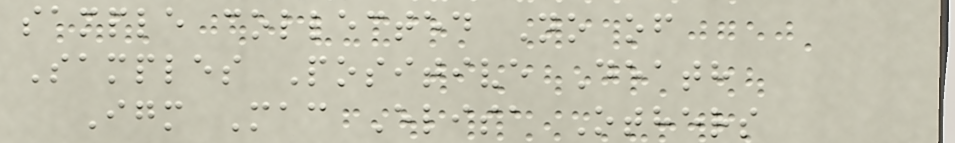sample collected No of
Samples Positive Death
Igm Mac Elisa Others
